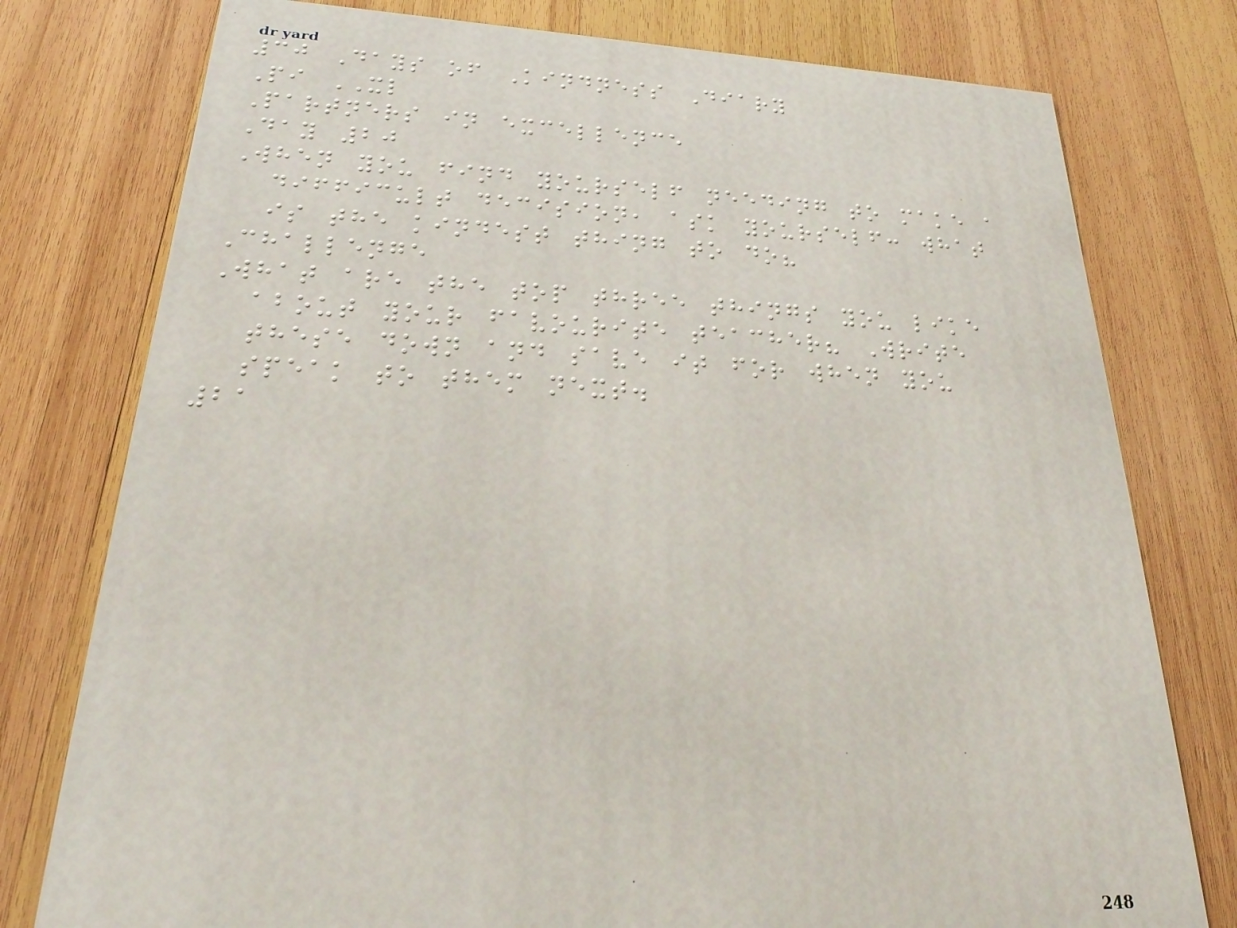30 Days of Kindness Diary
Pi XL
Partners in excellence
Day 20
When you find yourself needing to make a
difficult decision, ask yourself: what
is the kindest thing to do?
Challenge
What are the top three things you like
about your favourite teacher? Write
these down and save it for when you
speak to them next.
21
